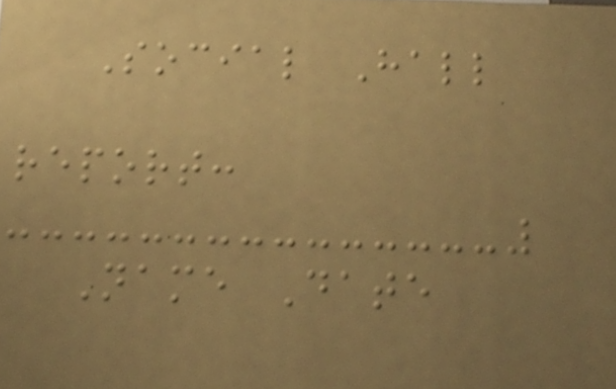Social Hall
report:
Name Date
